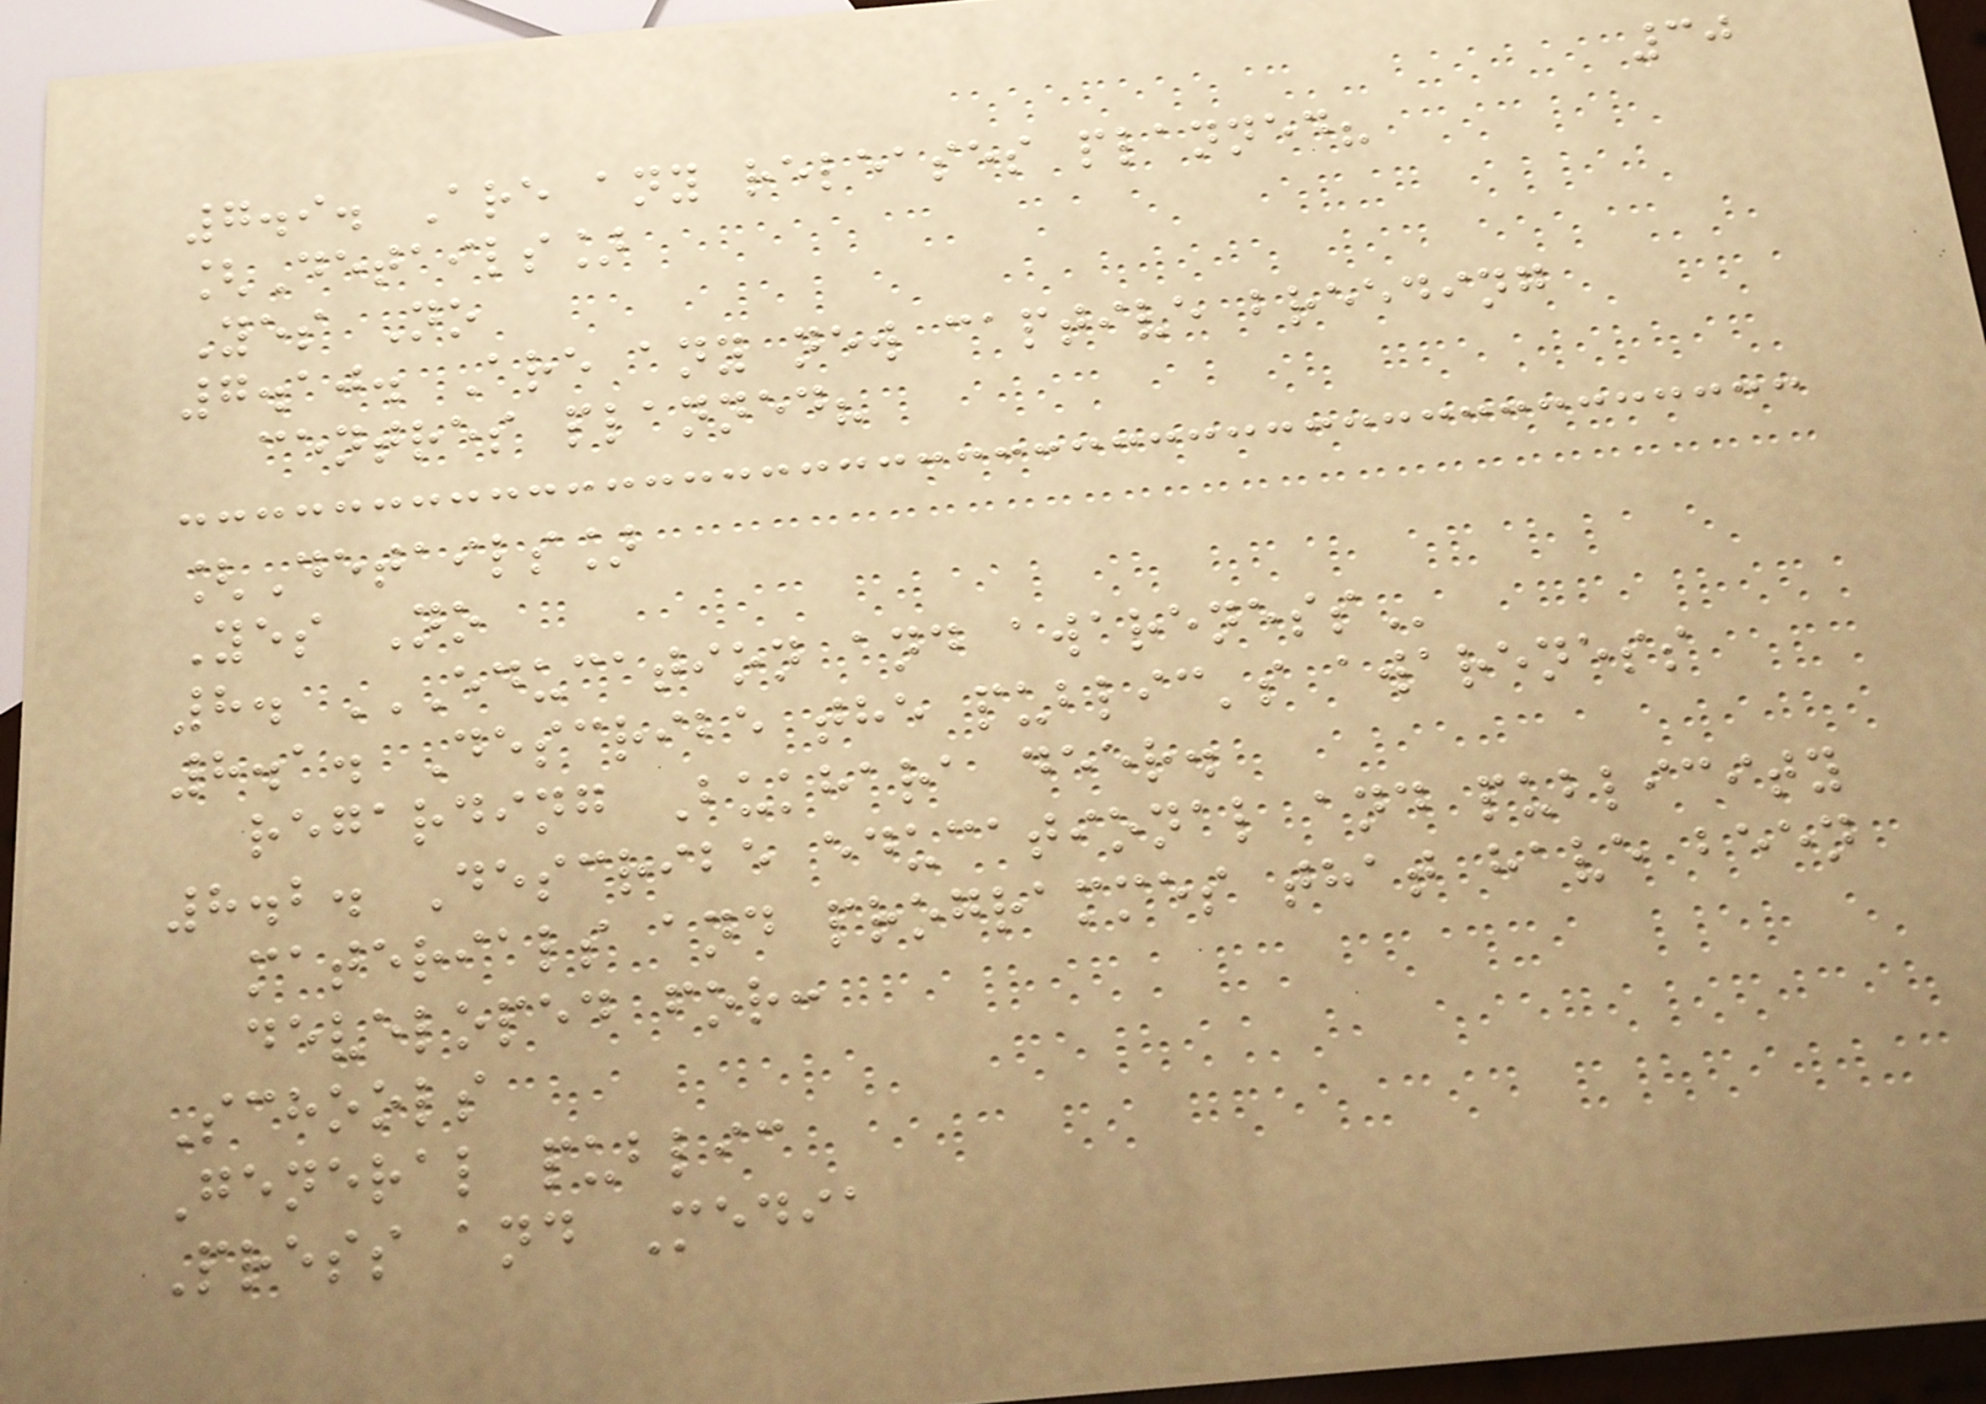30
7.9. Are any releases planned?
[Details]
Yes No
7.10. Are any new captive breeding
centres planned?
[Details]
Yes No
8. EDUCATION AND AWARENESS
8.1. Describe the public's awareness
regarding Bukhara deer.
8.2. Describe educational and publicity
materials and programmes that have been
developed for:
Schools
General public
Press and Media
